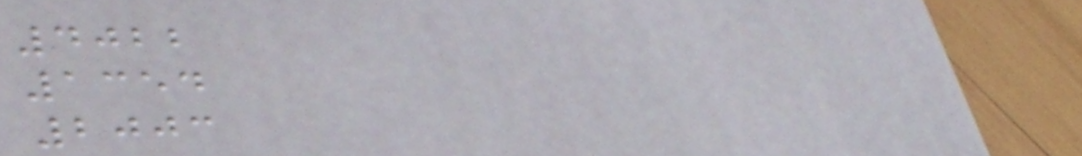4022
1354
2003
